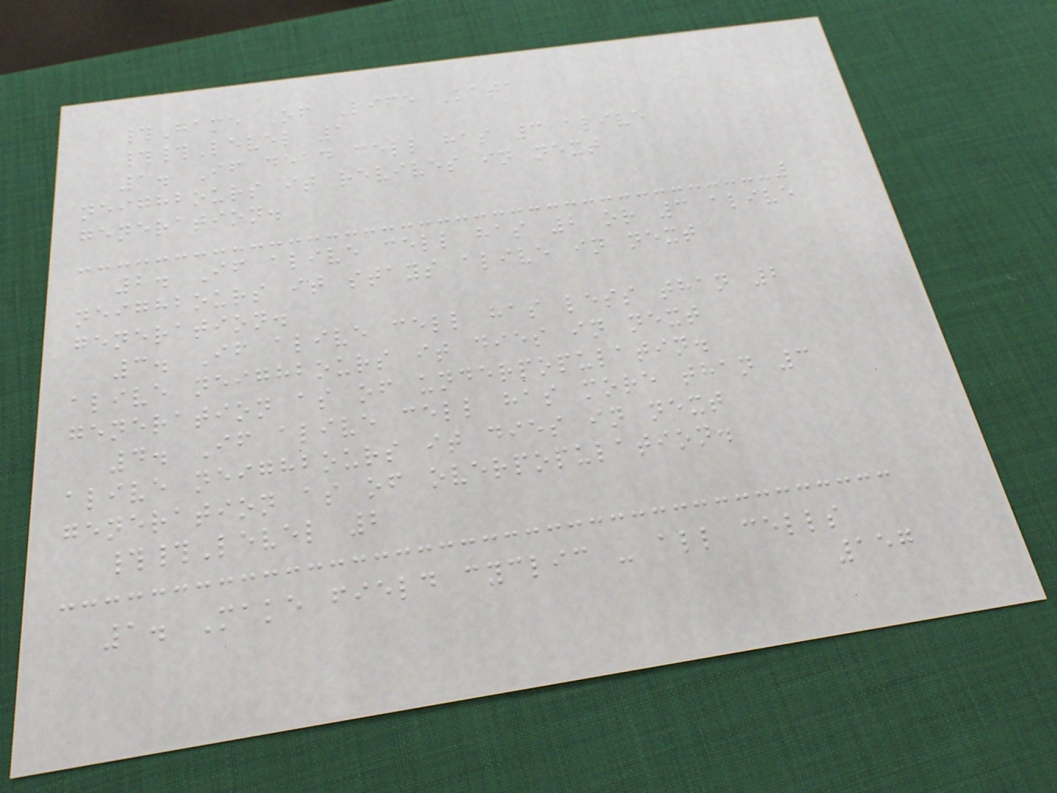#Game Of Life Kata
##Level 1
1. If dead cell has 3 alive
neighbours it revives in next
generation.
2. If alive cell has 2 or 3 alive
neighbours it stays alive in next
generation.
3. If alive cell has less than 2
alive neighbours it dies in next
generation as of underpopulatin.
4. If alive cell has more than 3
alive neighbours it dies in next
generation as of overpopulation.
##Level 2
1. Make field cyclic - all cells
157
